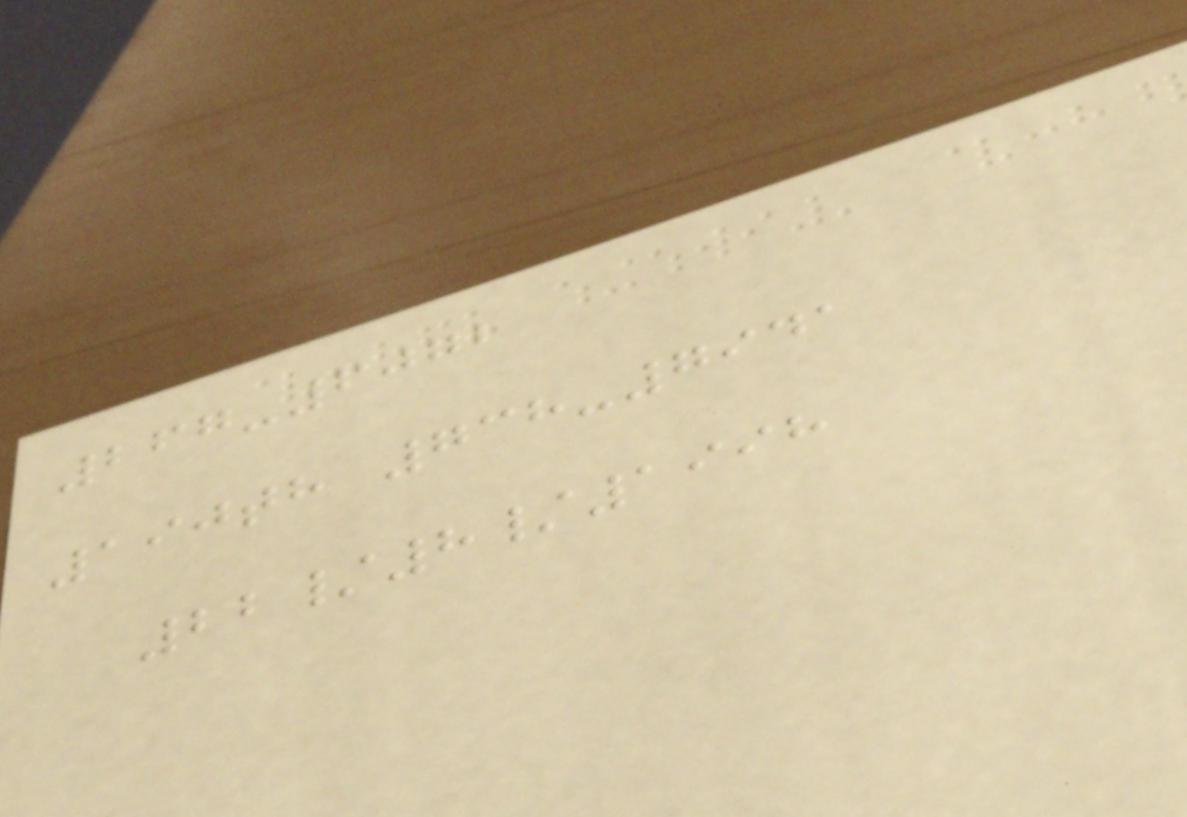267-6072
190th 738-7941
22/8/1998
